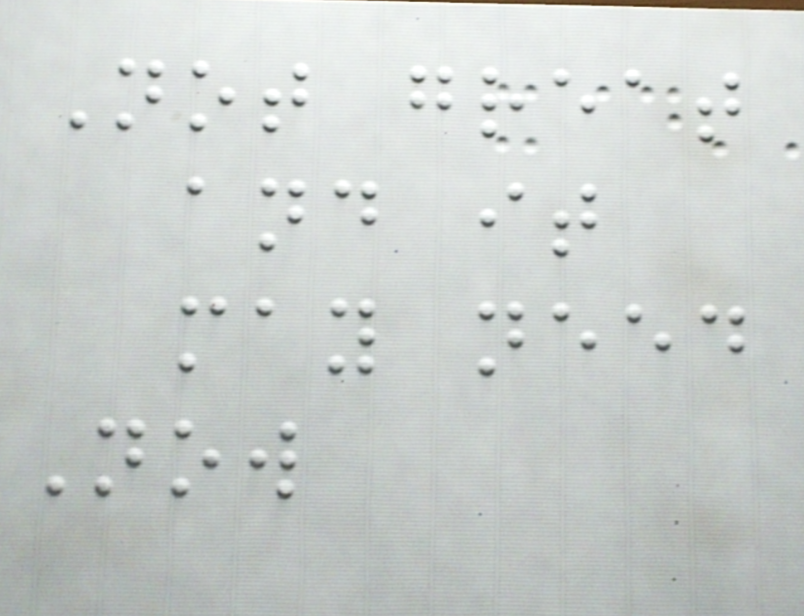Not great
and it
may need
Now
